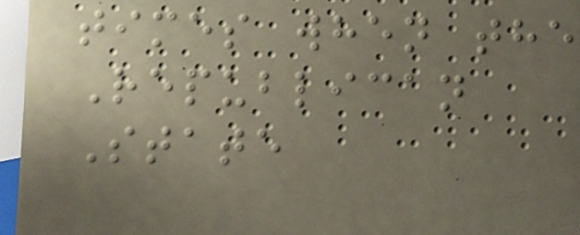times when the
Republican
State
